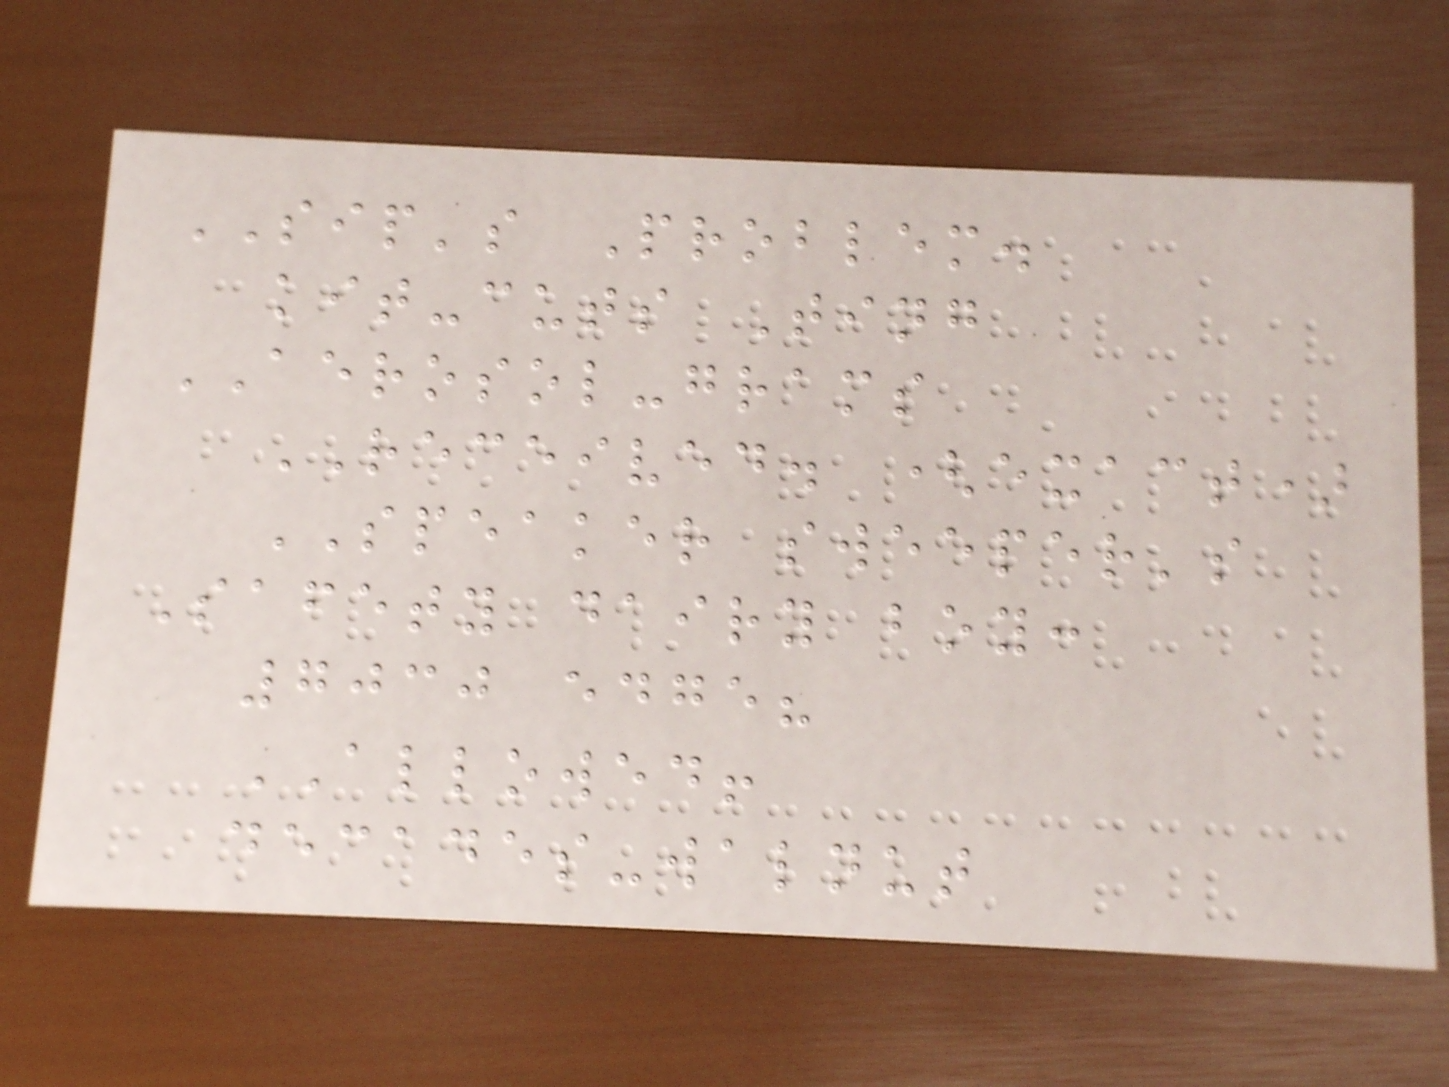SIP's Problem.
kit-cuts Ting
AEROSOL-grams
RECEIVED. (exact)
SPEAKER sweeper's
Safety dairy boy:
7030 edge?
ALLOWED!
decades-walnut
